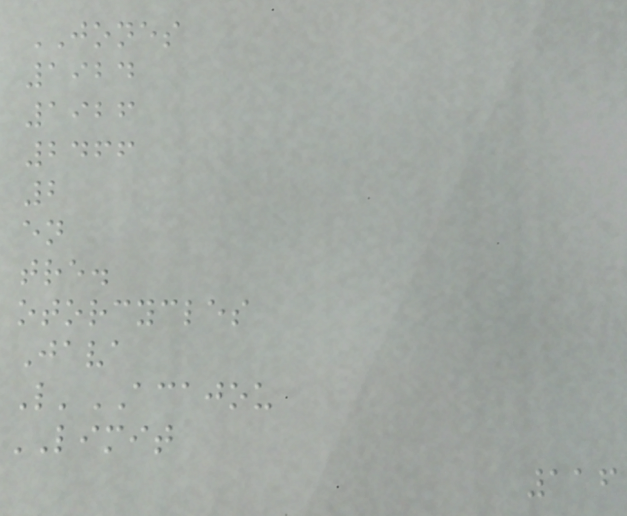JONES
1924
1926
2466
2
en
tre.
otorcycles
Java
L'ACAJOU
LIMIT
116
